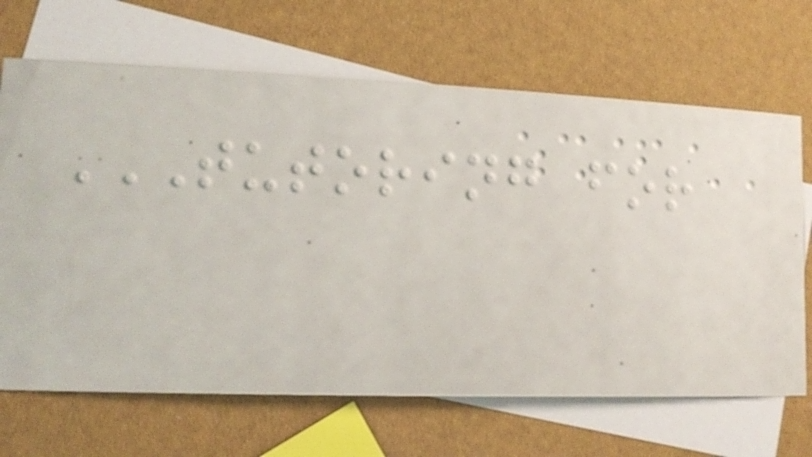TUTORING FOR
